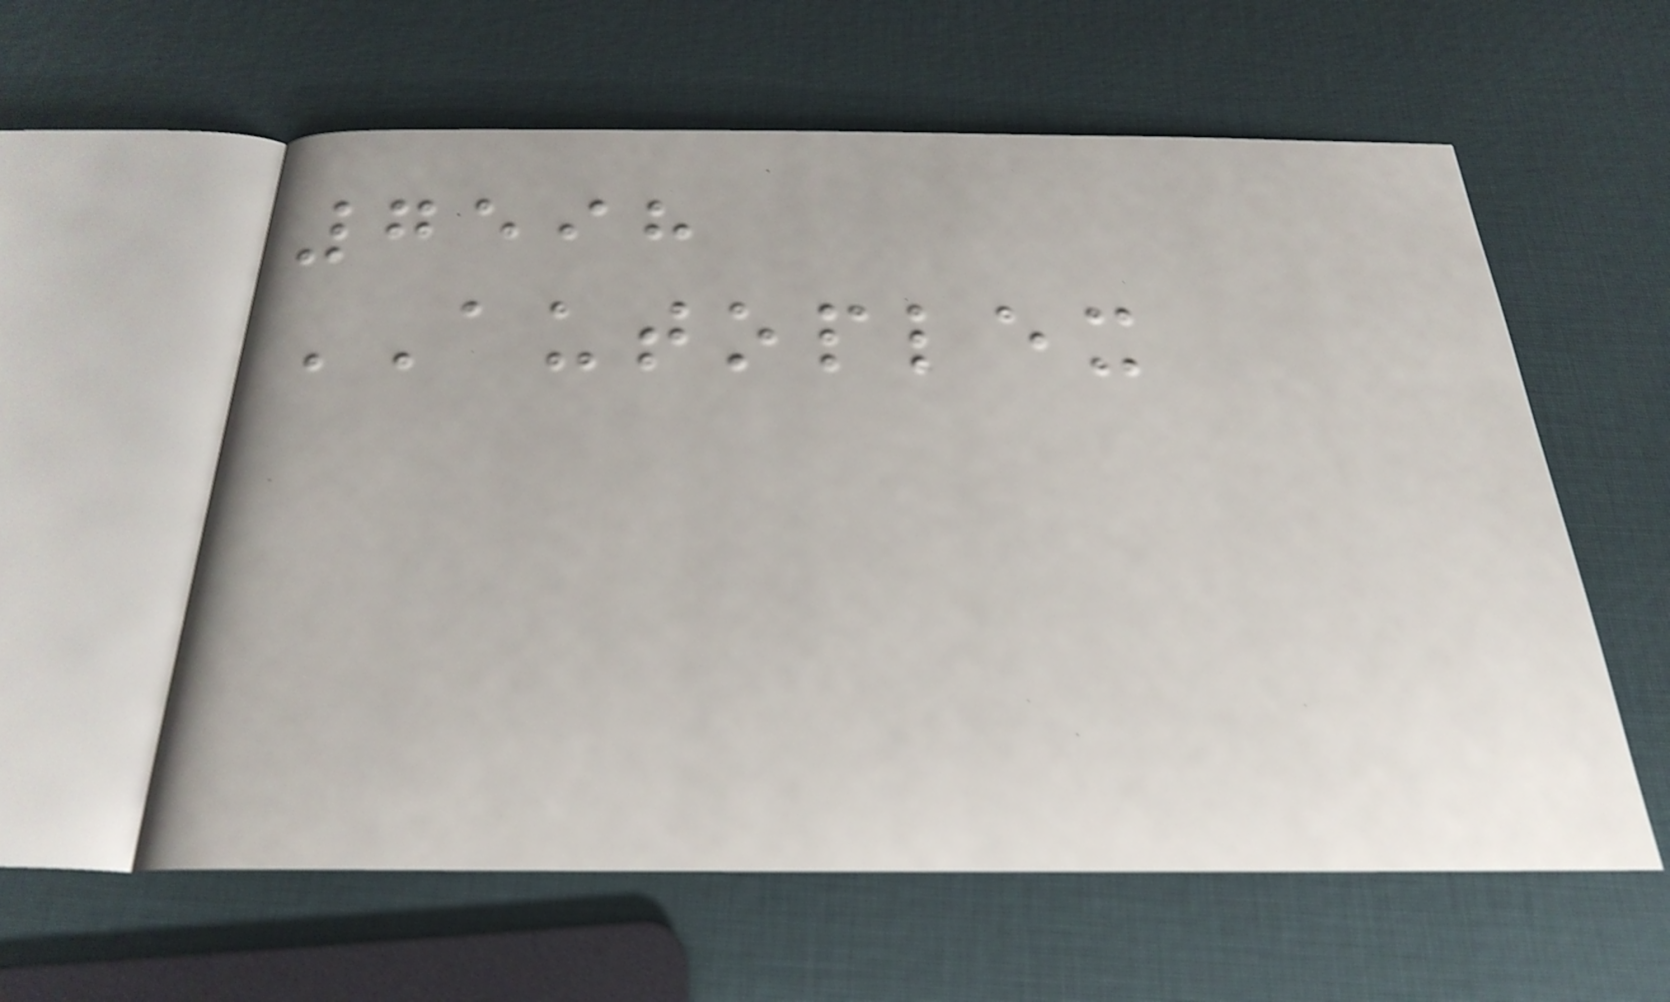7598
AUTOPLEX
